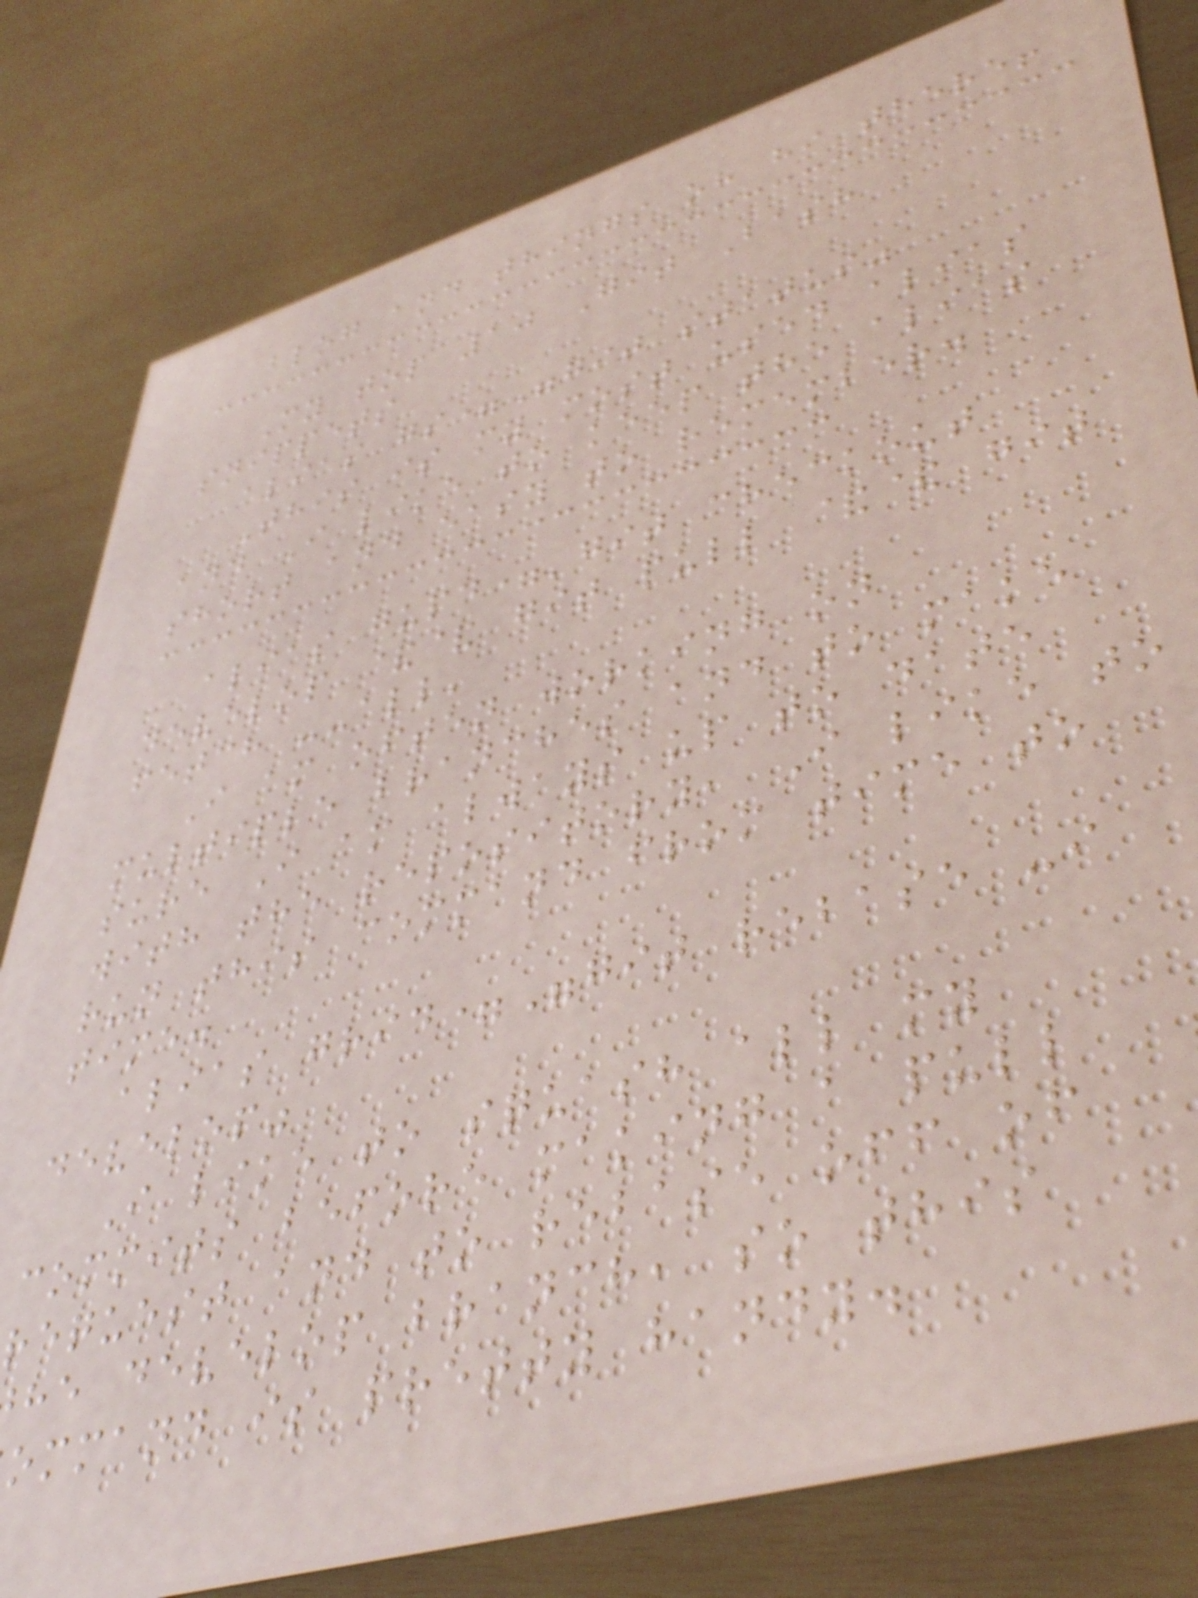blog and things oh hi there!
My top 10 Git Bash
snippets
alias gs="git status"
This is my most used alias
and I like to keep the alias
short and easy to remember.
alias gupd='git checkout
develop && git pull && git
fetch --all'
I am often working on
multiple branches and to make
sure I am always up to date
with the repository, I like to
run this command from time to
time.
alias grid="git rebase -i
develop"
I like to squash all my
commits before making a pull
request and to rebase off of
he develop branch, so this
ommand is pretty handy.
